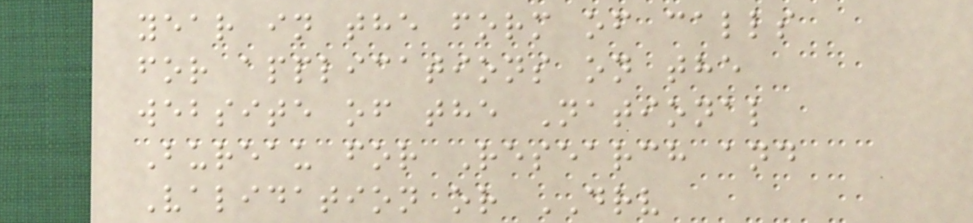year in the form of calls
for applications on the
website of the National
Bureau for Research and
Validation or DRV
